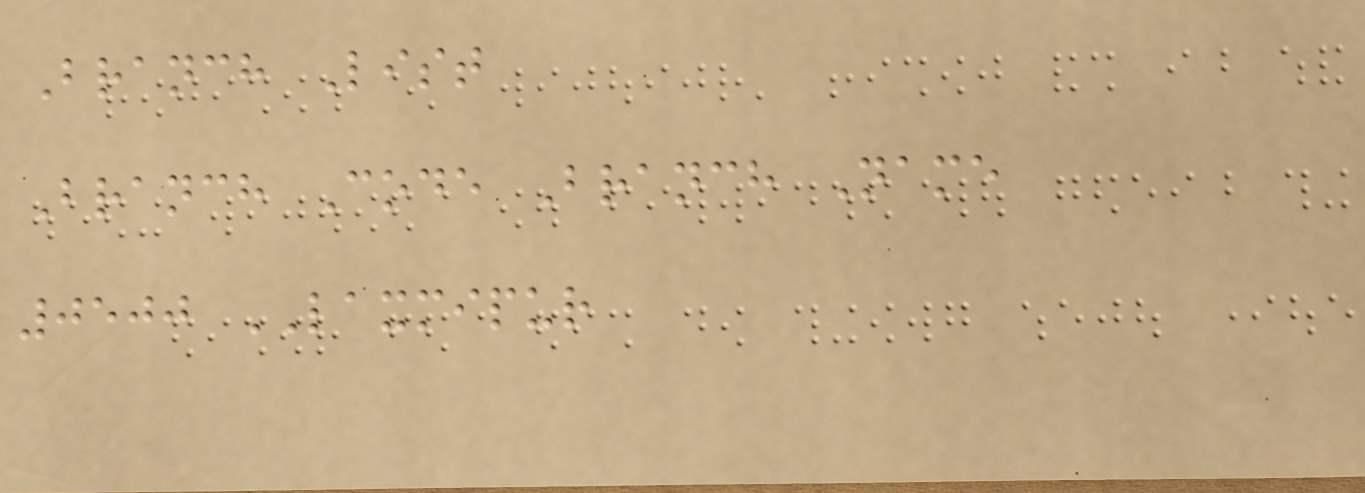Branch List
Branch Code Branch Name
0500 LAXMIPUR
